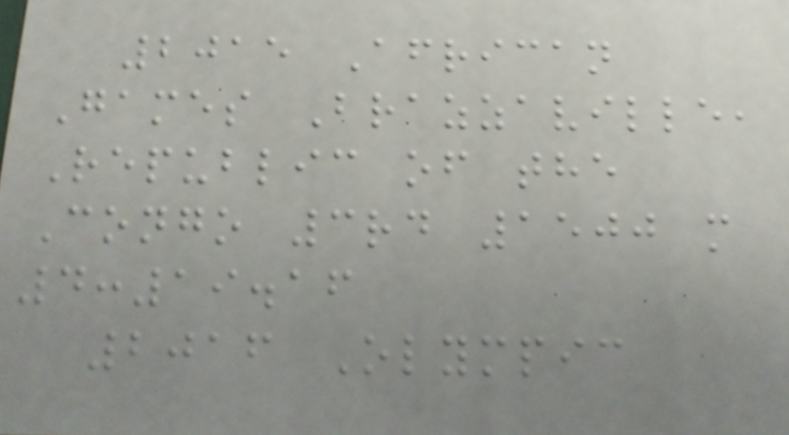2015 African
Games Brazzaville,
Republic of the
Congo 3rd 1500 m
4:19.16
2016 Olympic
